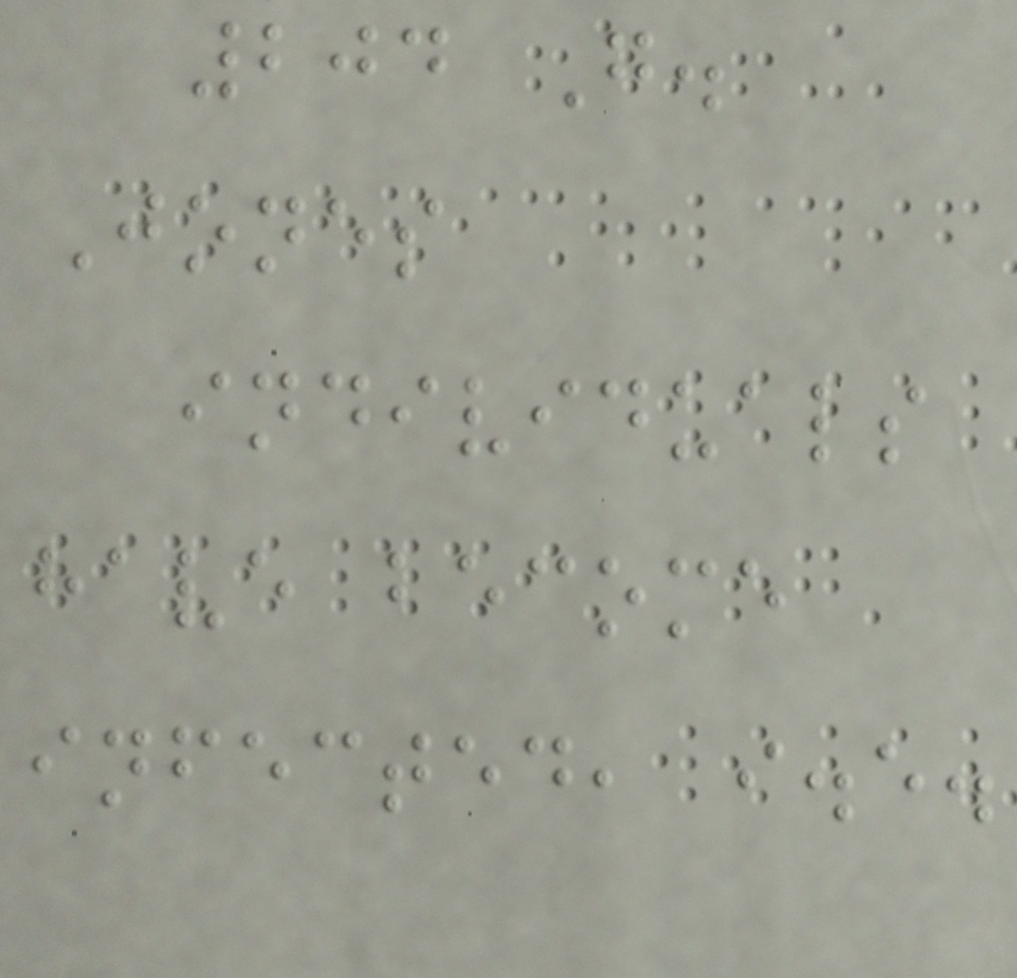204 G.
Jones
individuals
have become
infected, i.e.
